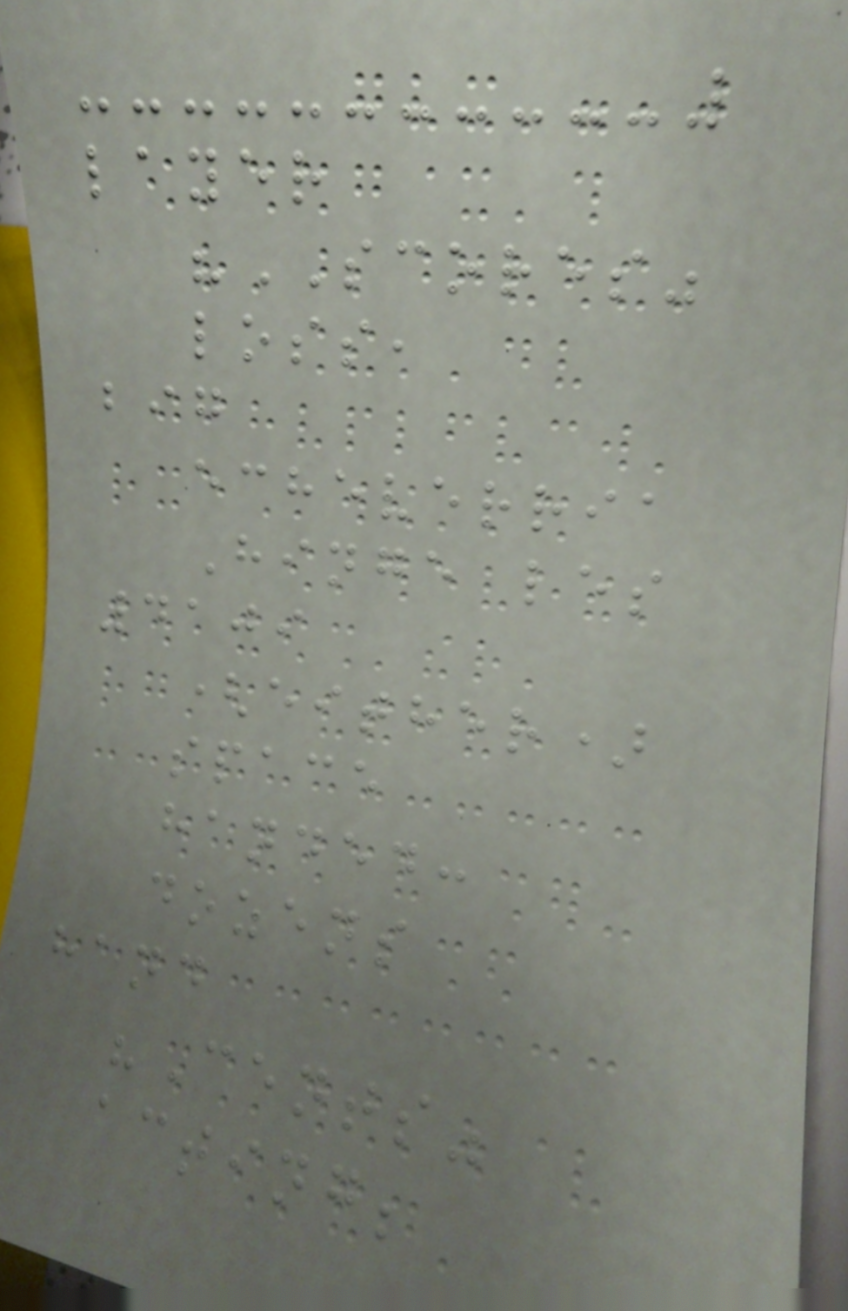layer
"SCORES"
loss,
big
echeverria
Hinge les
4109
(either)
space
handed:
dozens
hand
"Cents"
acting;
